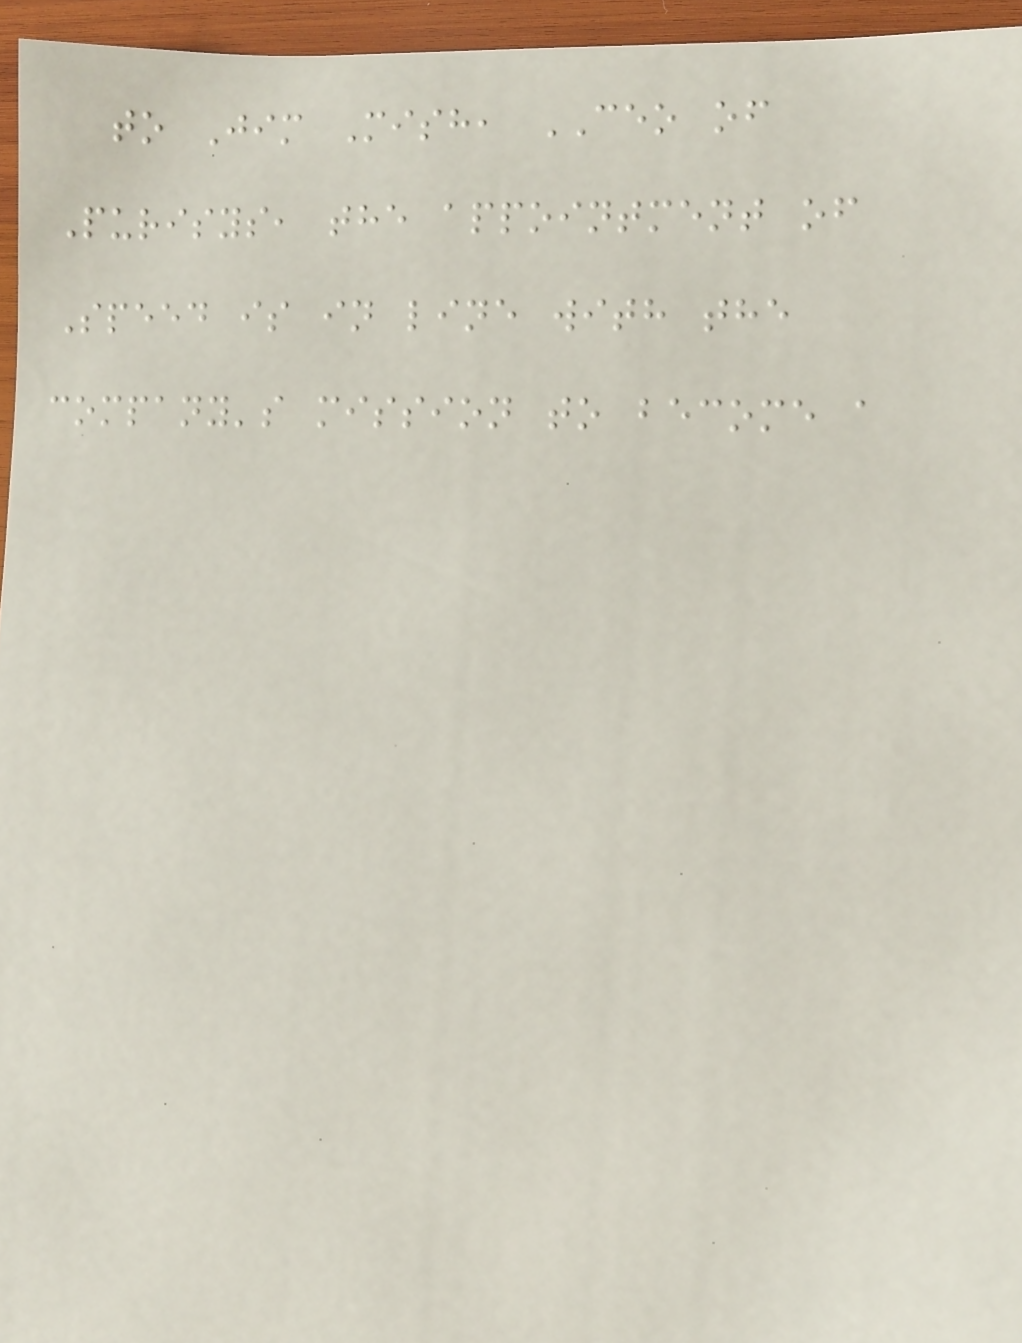to Jim Mish, CEO of
Purisys, the appointment of
Speed is in line with the
company's mission to become a
